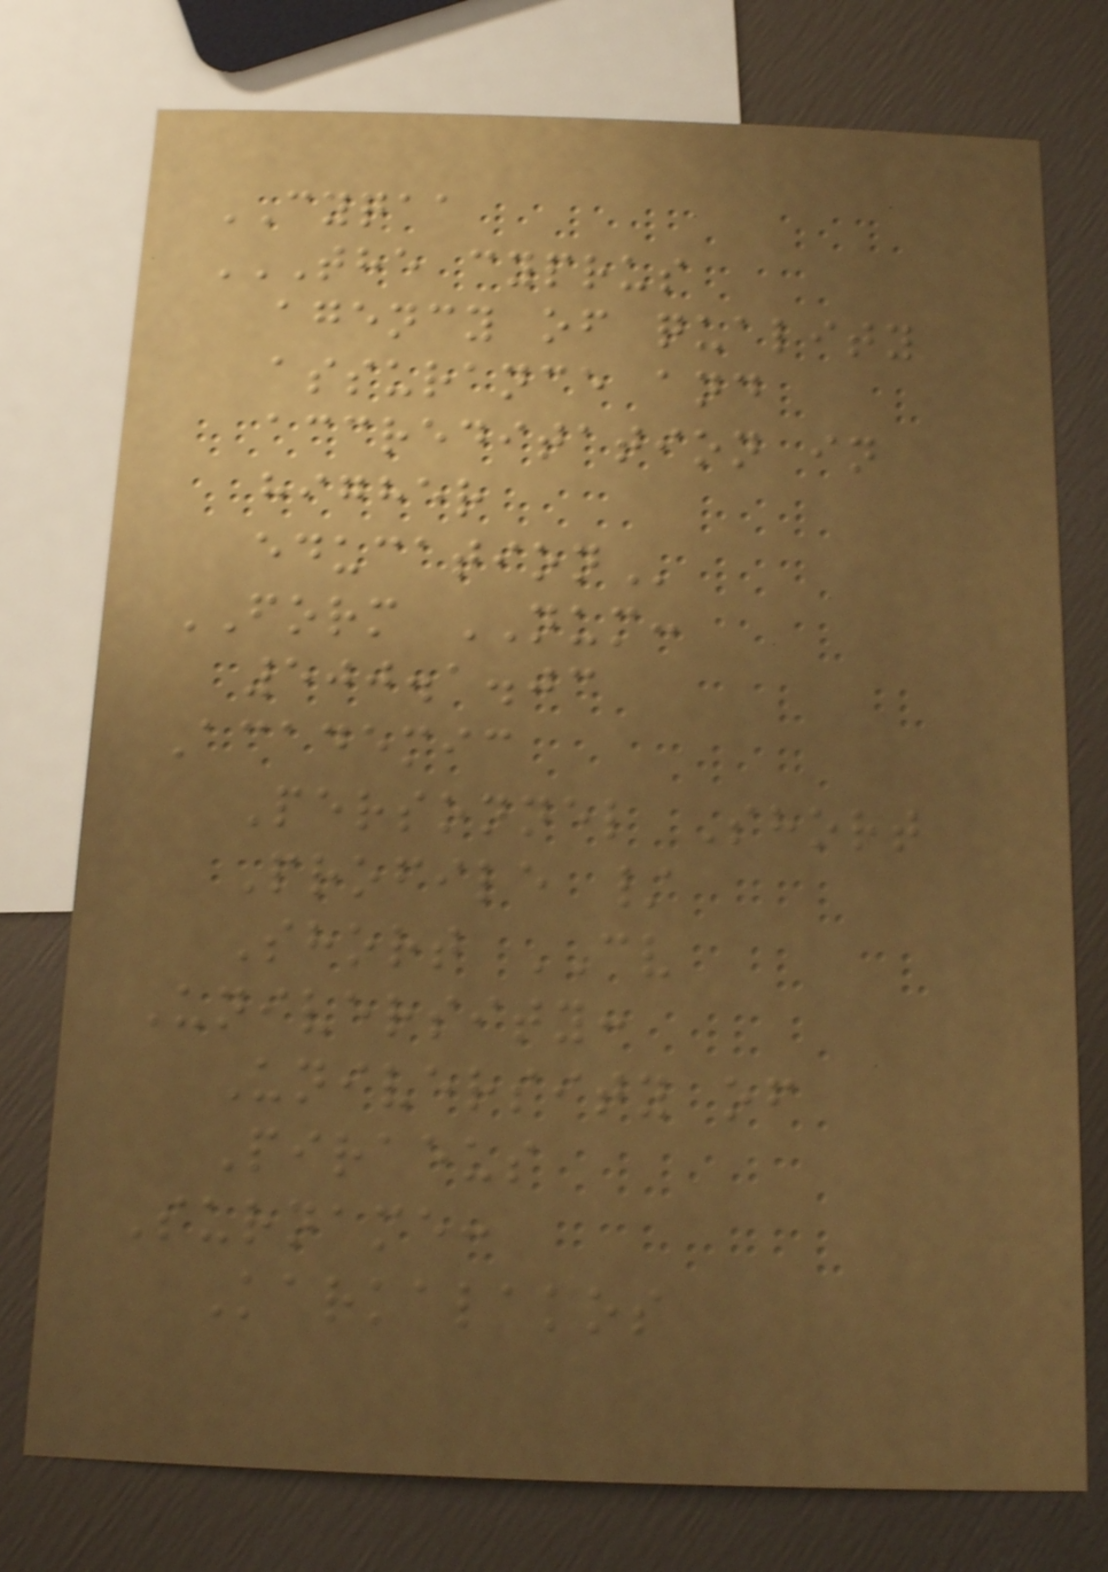CYQAA
THE CYPRUS
AGENCY OF QUALITY
ASSURANCE AND
ACCREDITATION IN
HIGHER
EDUCATION
FORM NUM:
500.1.03
Academic
Personnel Short
Profile /
Short CV
University:
University of
Piraeus
Surname:
Karkalakos
